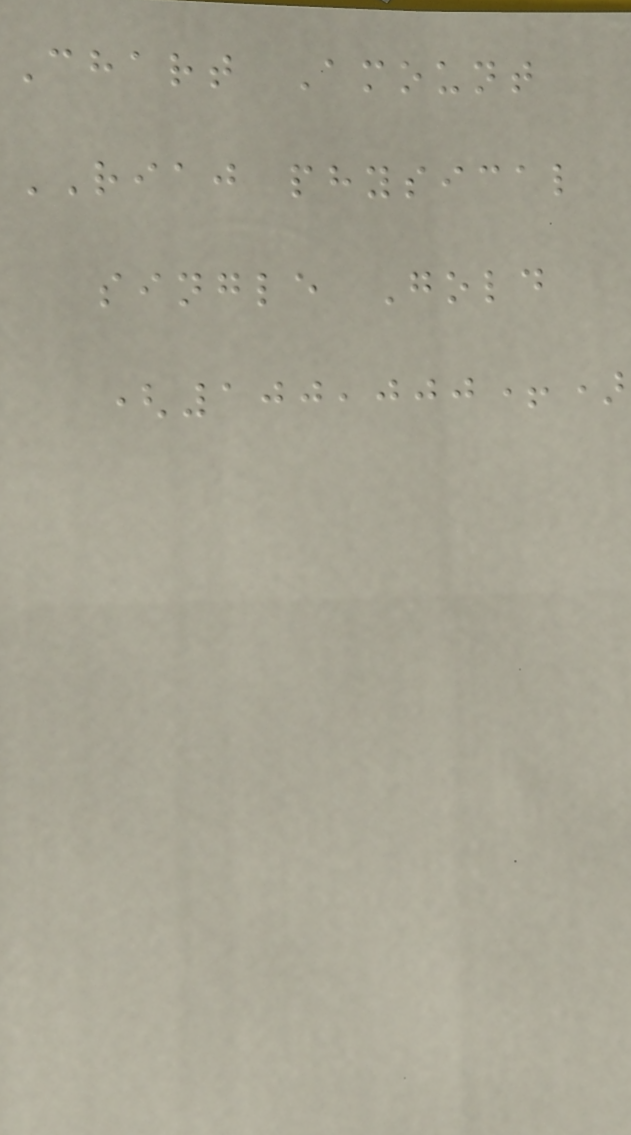Chart Amount
RIAJ physical
single Gold
(100,000+)
